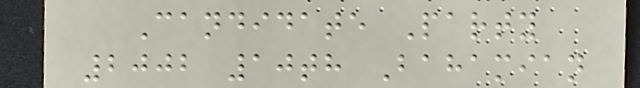Candidate Party
2002 10th Bahamian
